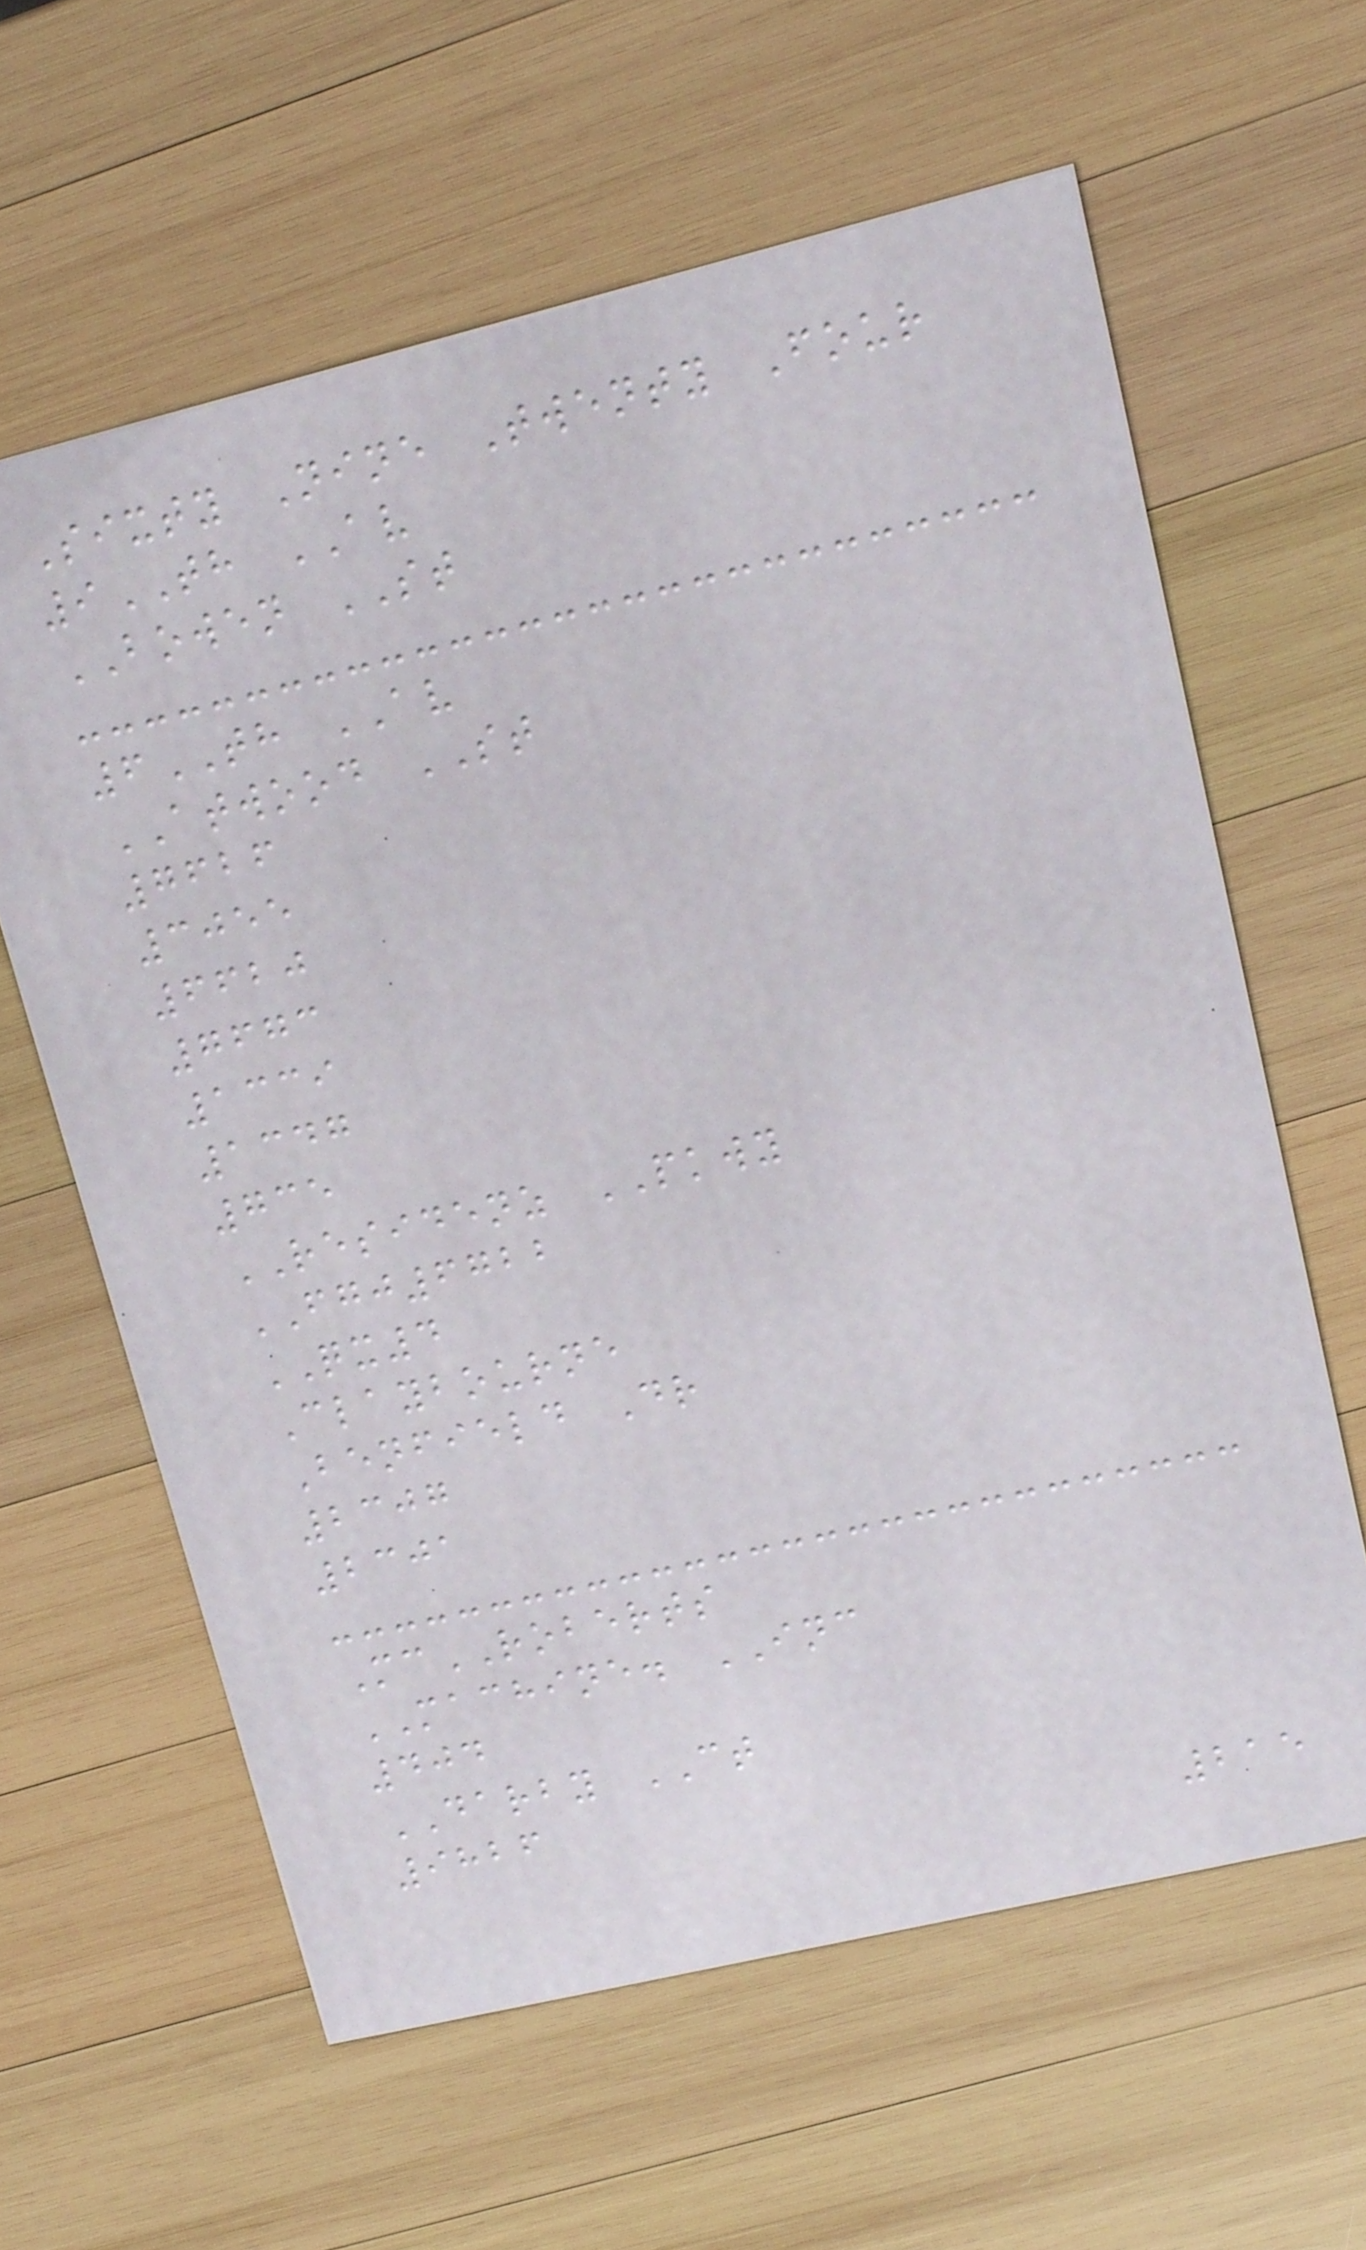Sixty Nine Twenty Four
9TH AV
BOWEN ST
6TH AV
ATWOOD ST
7626
3055
6620
7673
1339
1347
735
RESIDENZ PKWY
FGJ6722
QX4
Claybourne
Benfield Dr
2307
2301
McROBERTS
MACHINE. INC
404
DARBY CT
9826
215
